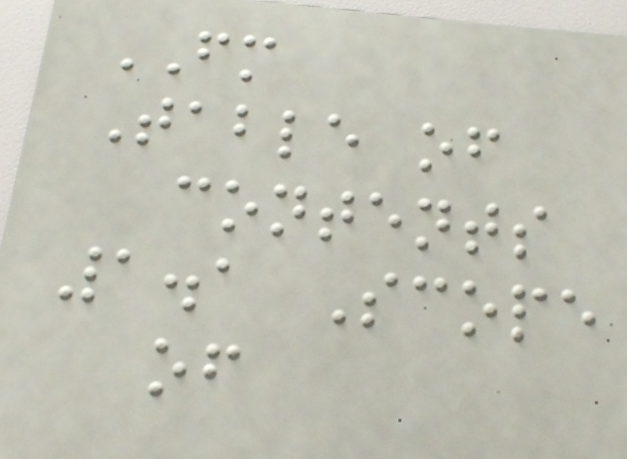FM
Table of
contents
1.1 Scope
of
